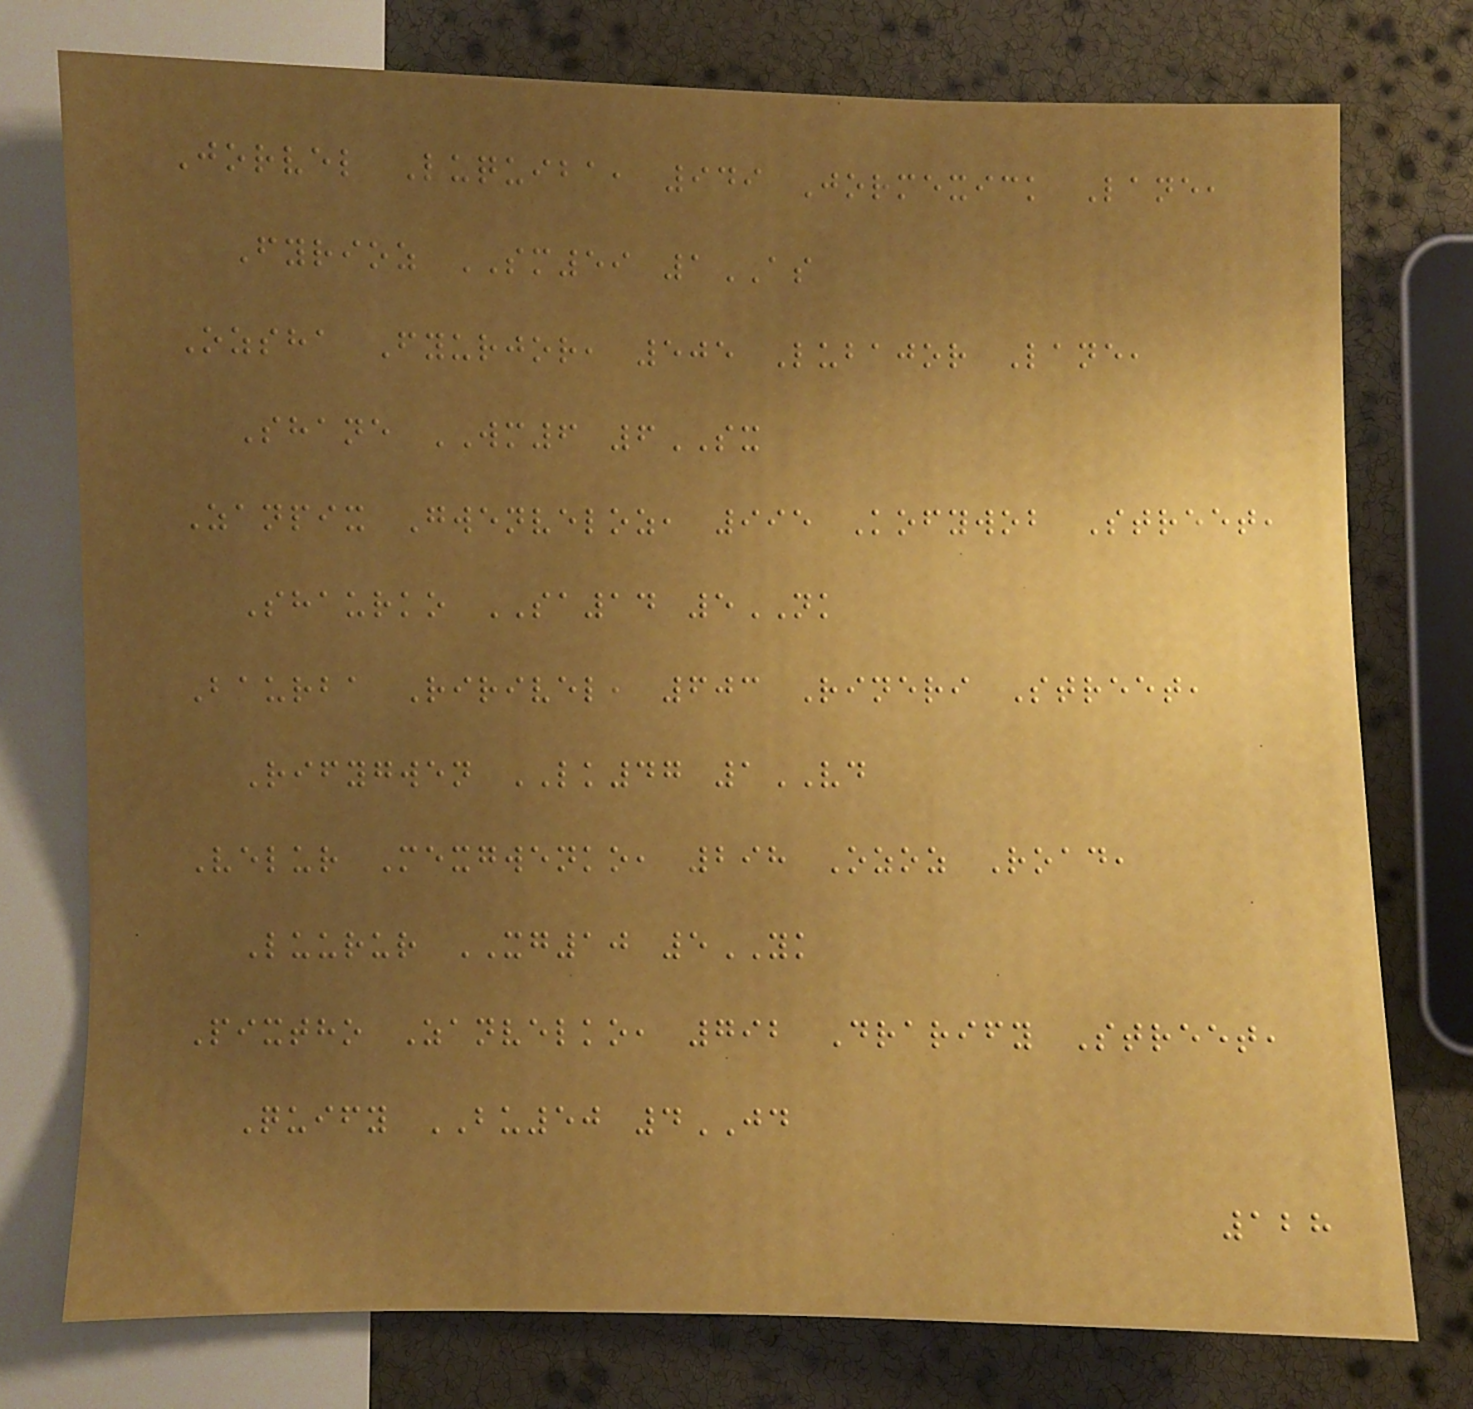Jorvel Luquiba, 949 Jormexick Lane,
Fyrioz SM59 1AS
Ozsha Fyurjor, 505 Lubajor Lane,
Shane WM6 6SX
Zanpix Gwenveloz, 995 Kofywob Street,
Shaurko SA14 5NK
Baurba Ririvel, 603 Rineri Street,
Rifygwen LK47 1VD
Velur Mexgwenko, 298 Ozoz Road,
Luurur XG10 5YK
Pixtho Zanvelko, 792 Drarify Street,
Quify BU50 4JD
128
